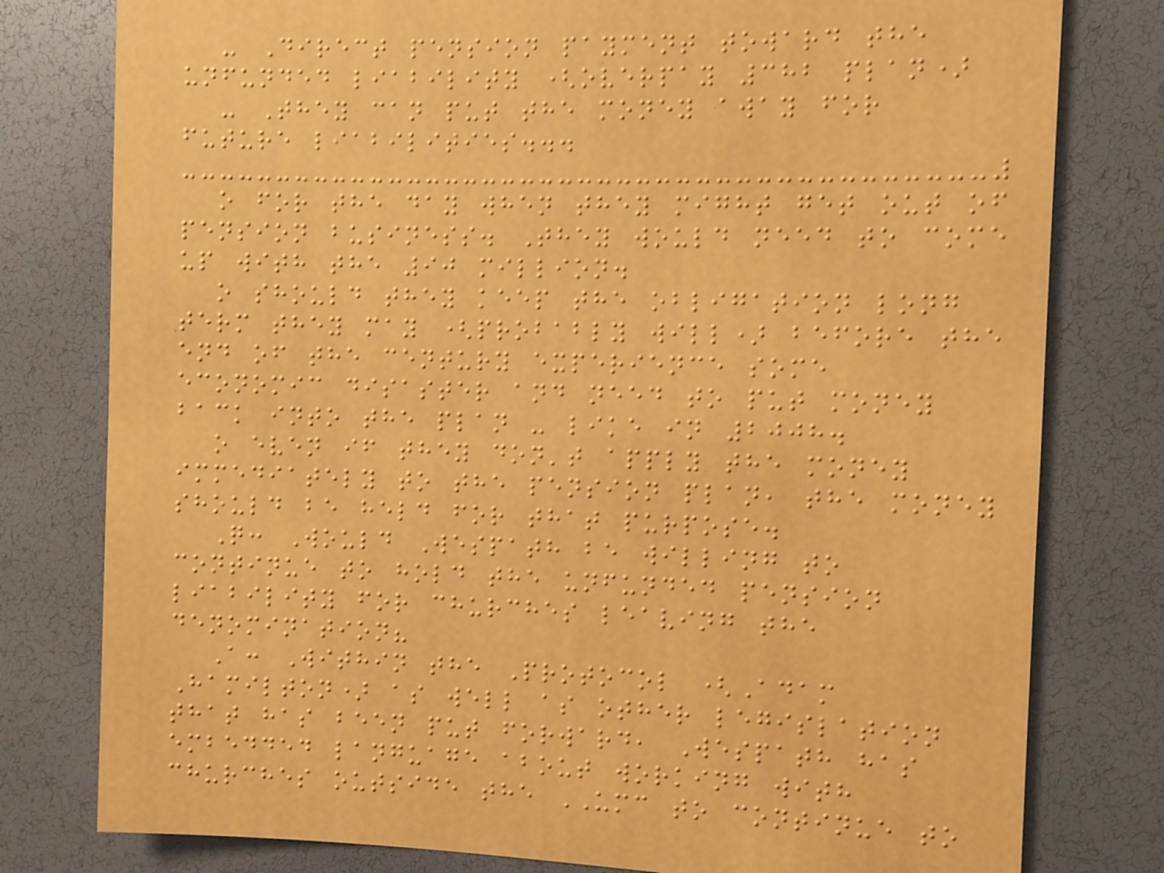- Direct pension payment toward the
unfunded liability (overpay 382 plan)
- They can put the money away for
future liabilities...
o for the day when they might get out of
pension business. They would need to come
up with the 90 million.
o should they keep the obligation long
term they may (probably will) before the
end of the century experience some
economic disaster and need to put money
back into the plan - like in 2008.
o even if they don't apply the money
immediately to the pension plan, the money
should be held for that purpose.
Q: Would Wespath be willing to
continue to hold the unfunded pension
liability for churches leaving the
denomination?
A: Within the Protocol (Adam
Hamilton) as well as other legislation
that has been put forward, Wespath has
embedded language about working with
churches outside the UMC to continue to
